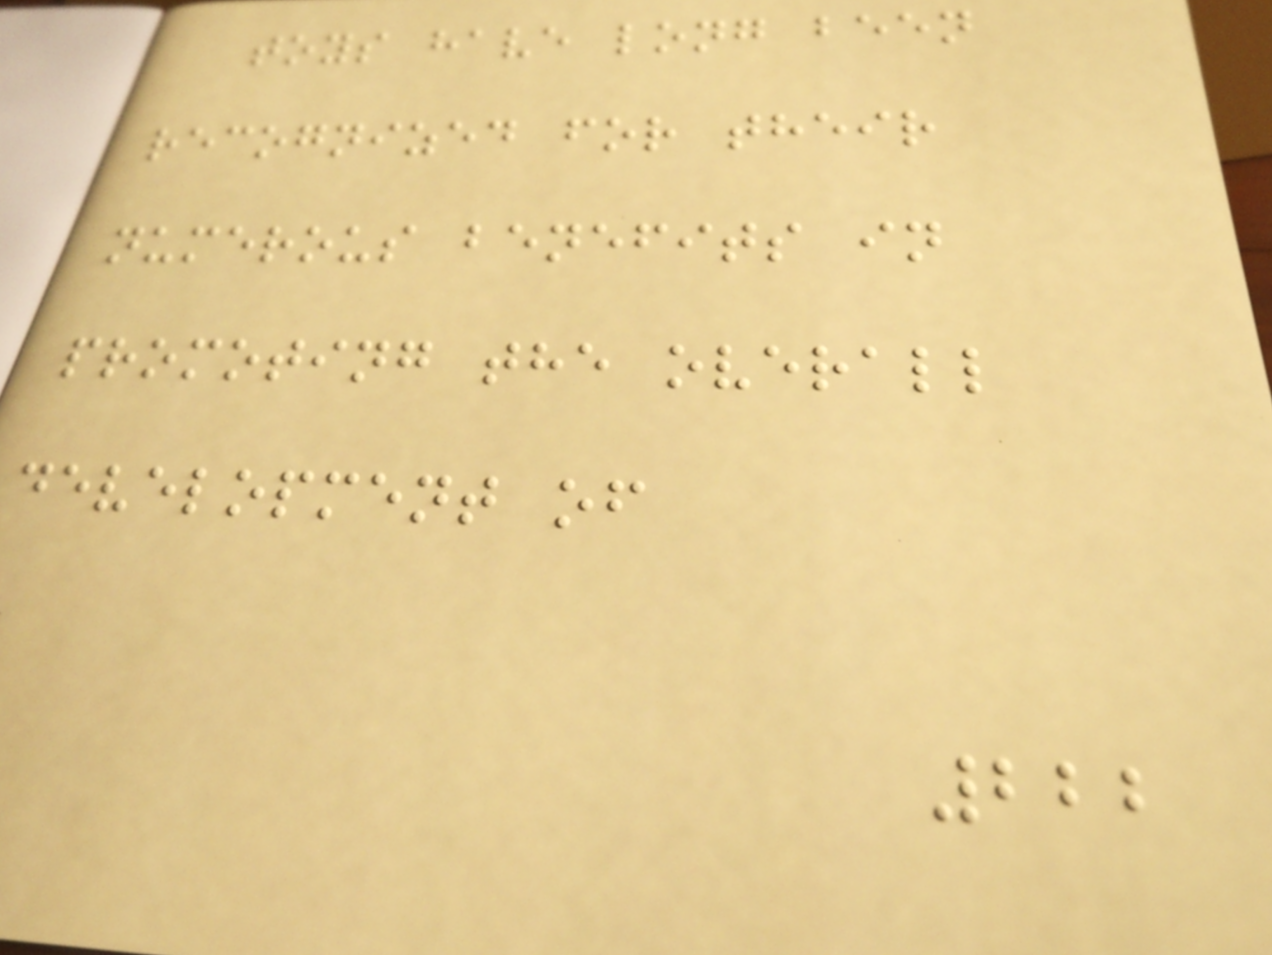toys have long been
recognized for their
numerous benefits in
promoting the overall
development of
222
